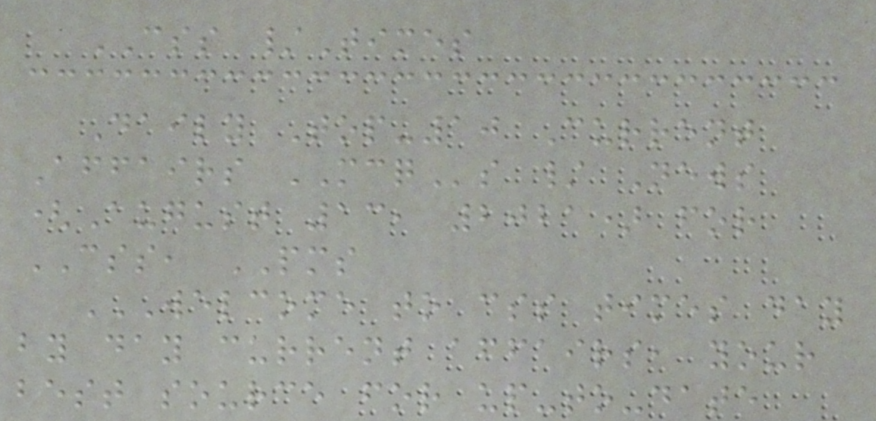CSS /Times
Daily Top-10 Current
Affairs MCQs / News
(August 13, 2021) for
CSS, PMS
WELCOME TO CSS TIMES DAY
BY DAY CURRENT AFFAIRS, YOUR
BEST SOURCE FOR UP-TO-DATE
